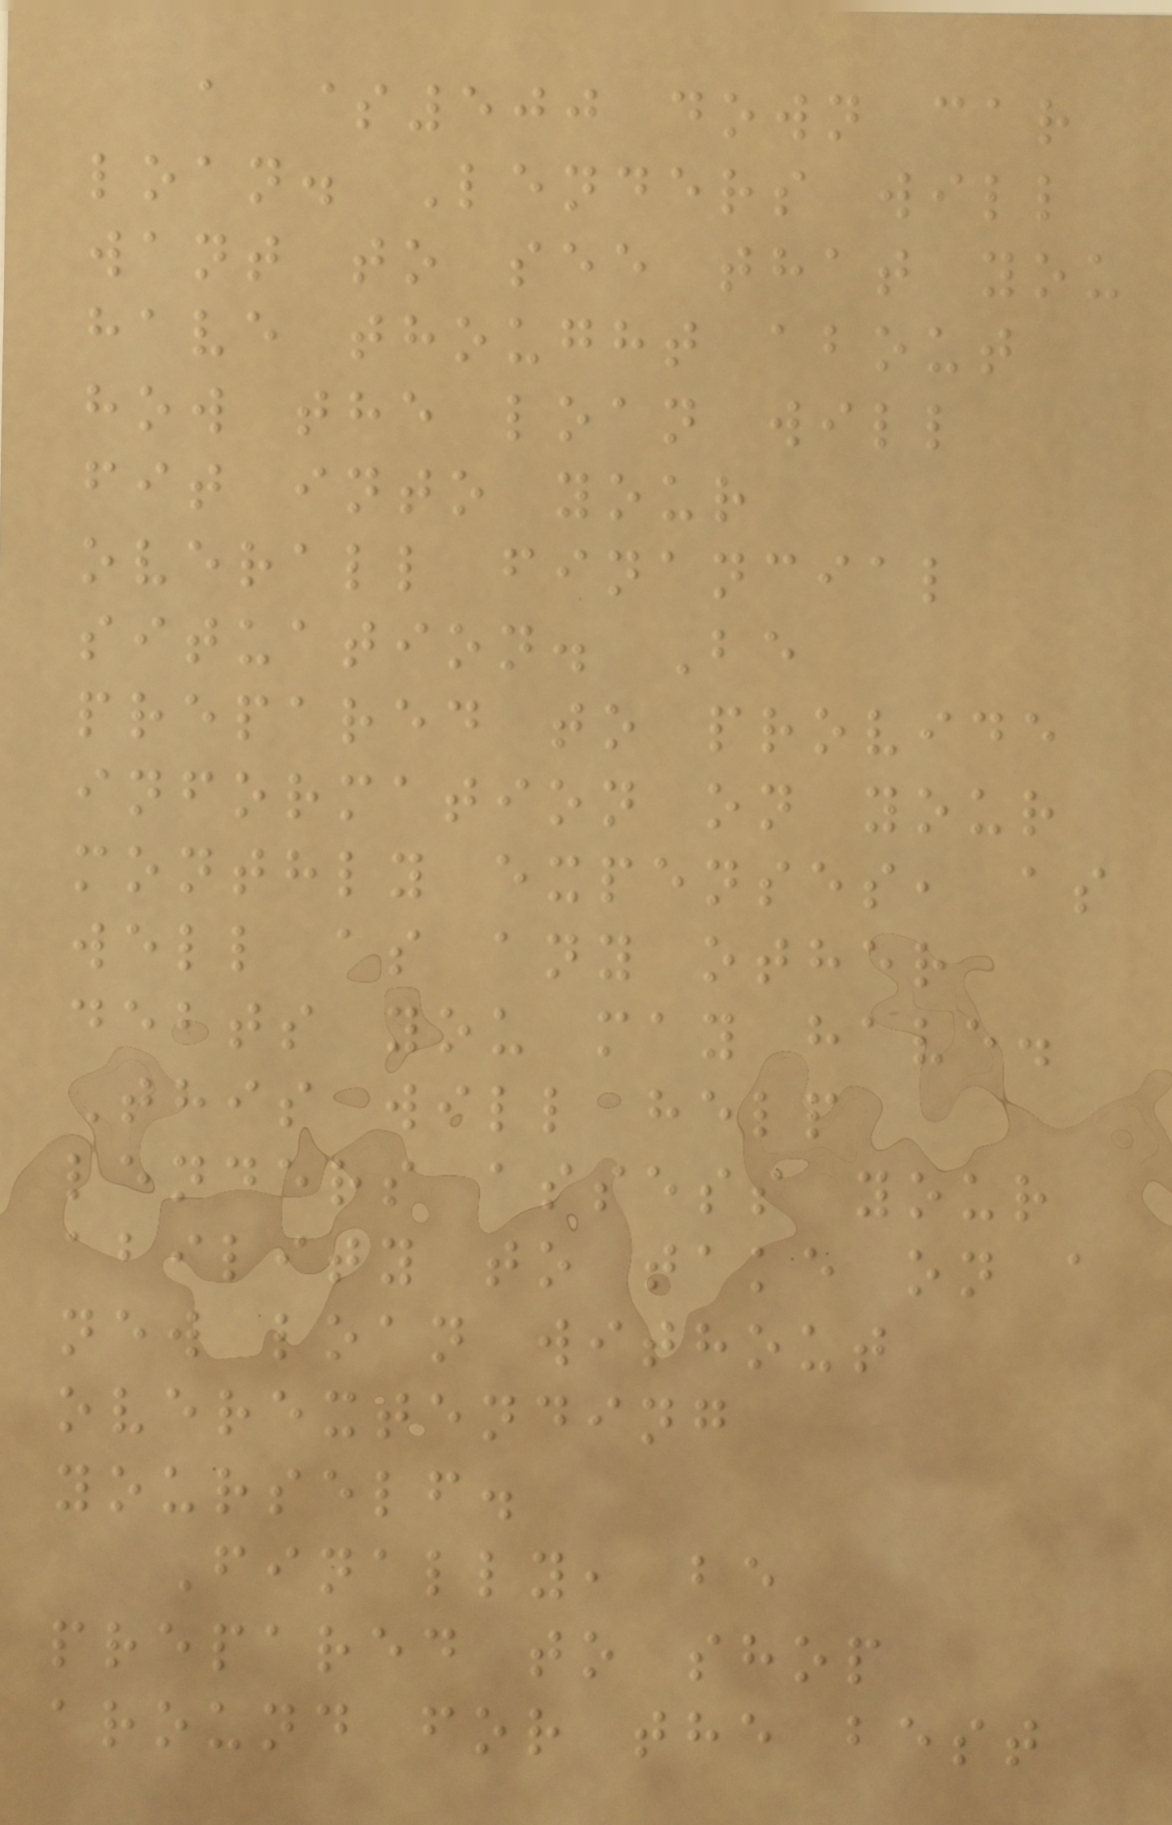a $500 down car
loan. Lenders will
want to see that you
have thought about
how the loan will
fit into your
overall financial
situation. Be
prepared to provide
information on your
monthly expenses, as
well as any other
debts you may have.
This will help
lenders assess your
ability to take on a
new loan without
overextending
yourself.
Finally, be
prepared to shop
around for the best
